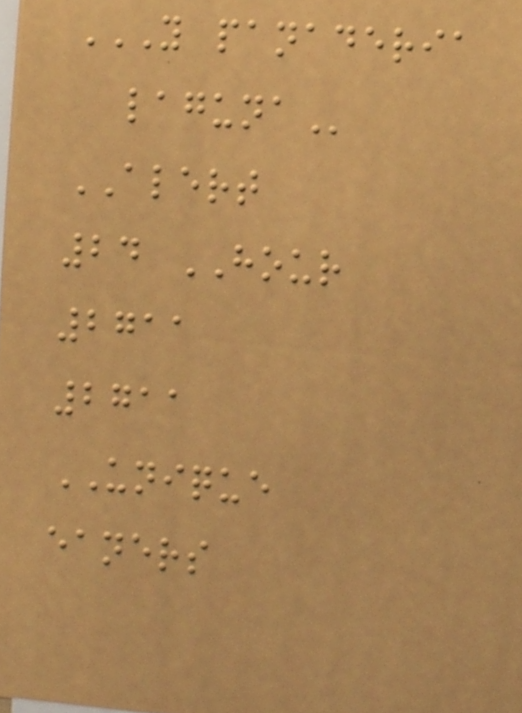Y PANADERIA
LAGUNA
ALERT
24 HOUR
2711
2711
UNIQUE
eaners
